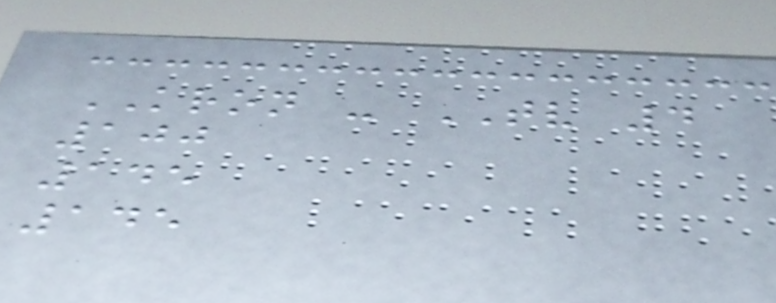KRON - TV 4
100
145
145
